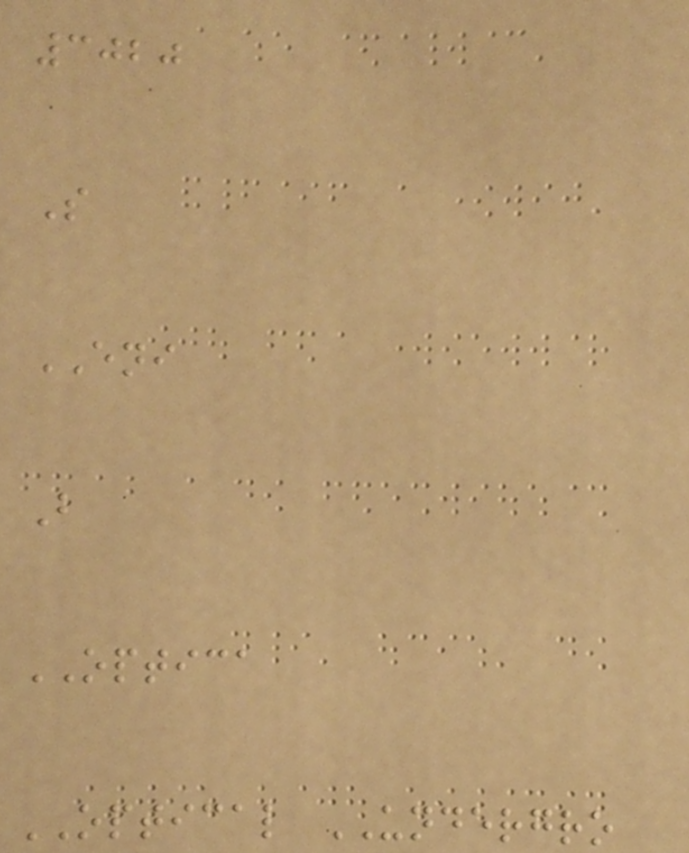3020
S
ENI
B
OPTICA
OPTICAL UNDERGRO
